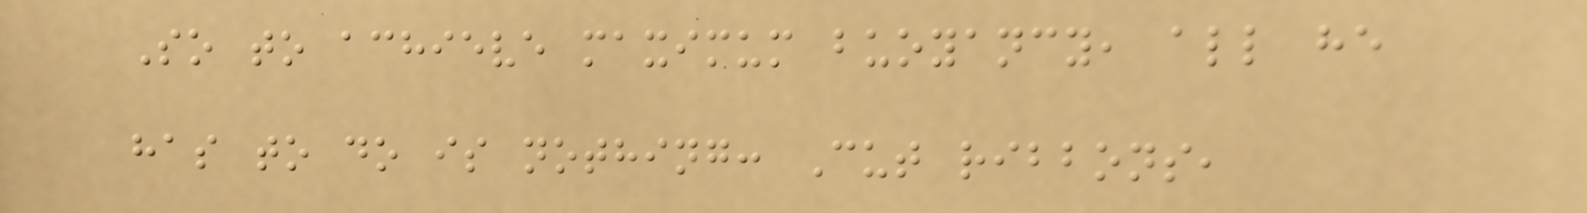So to achieve maximum buoyancy, all he
has to do is nothing: Cut ribbons,
